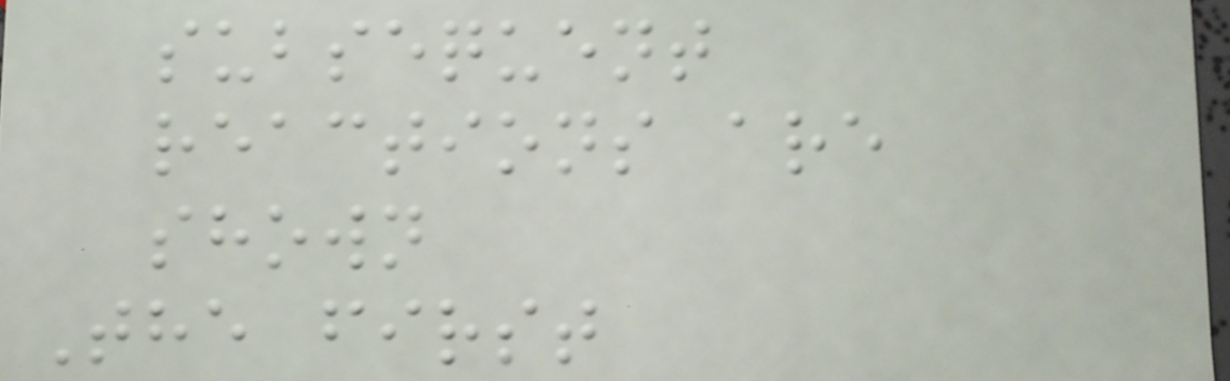subsequent
reactions are
shown
The first
